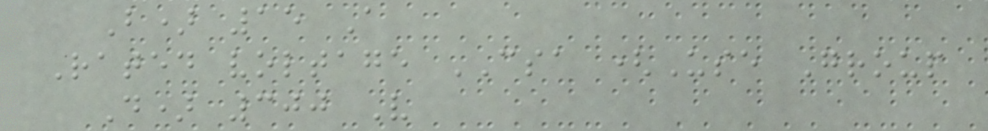B) 15 A
Rated voltage CSA (Use Group
D) 300 V
